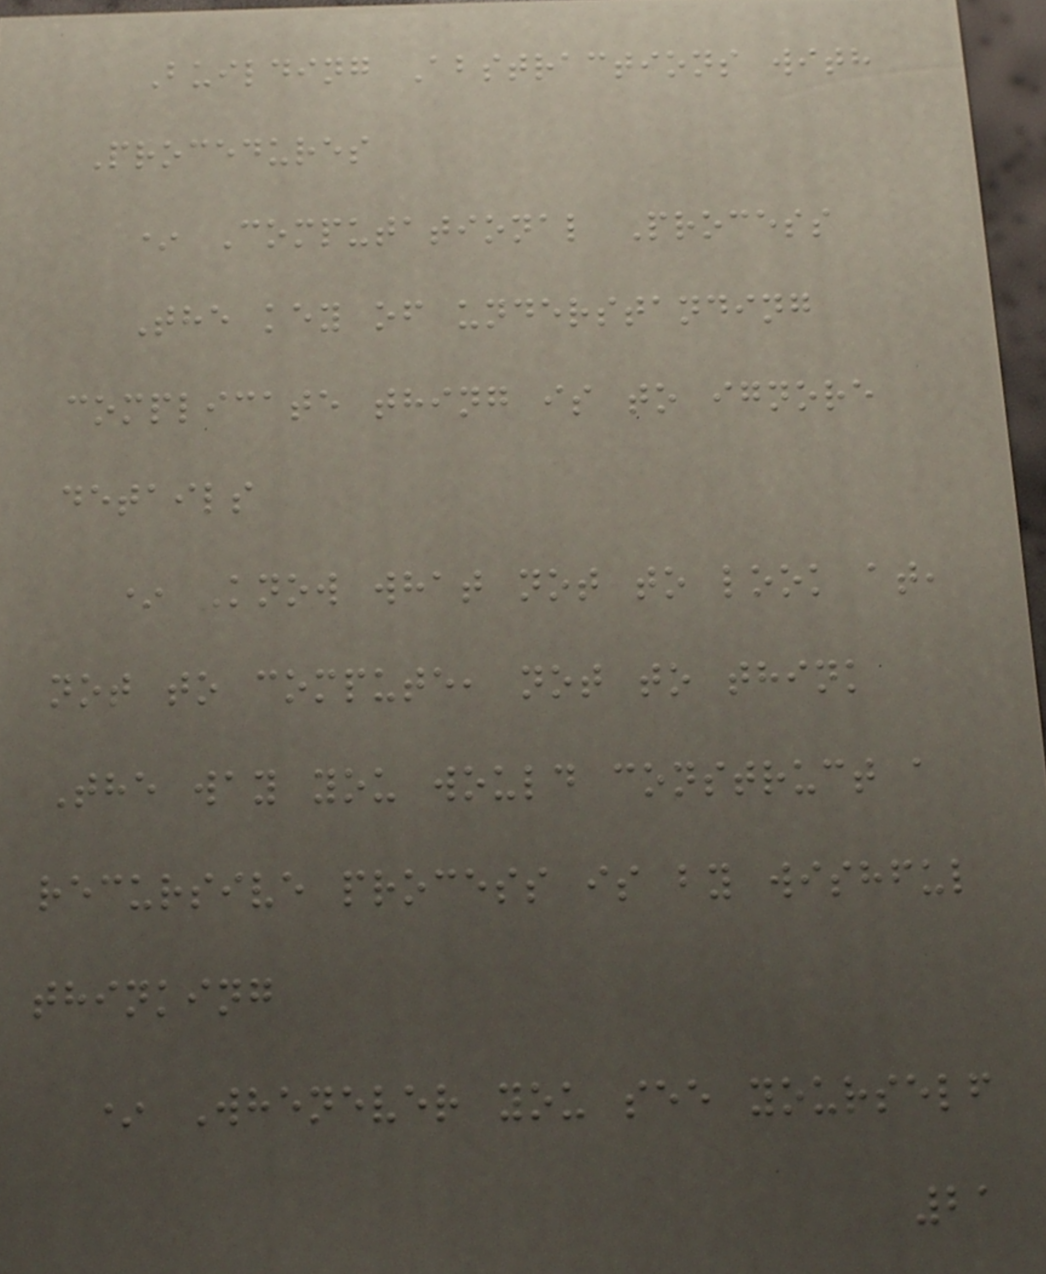Building Abstractions with
Procedures
* Computational Process
The key of understanding
complicate thing is to ignore
details
* Know what not to look at,
not to compute, not to think
The way you would construct a
recursive process is by wishful
thinking
* Whenever you see yourself
21
